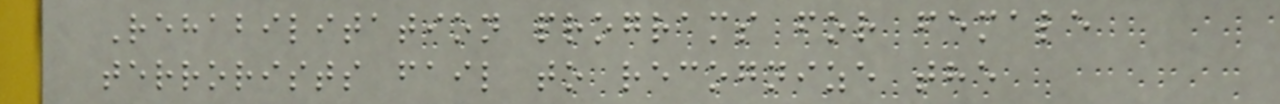Rehabilitation programs for female
terrorists fail to recognize the
